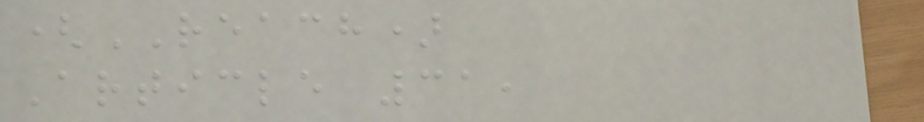(REACH)
Article 31,
